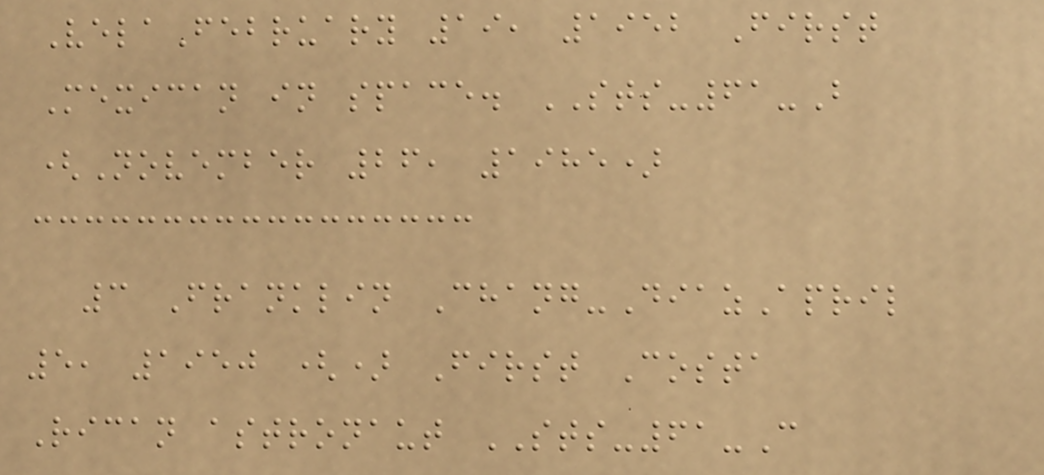VelaFebruary 19, 1952 First
Mexican in space. STS-61-B
(November 26, 1985)
3 Franklin Chang-DiazApril
5, 1950 () First Costa
Rican astronaut STS-61-C
